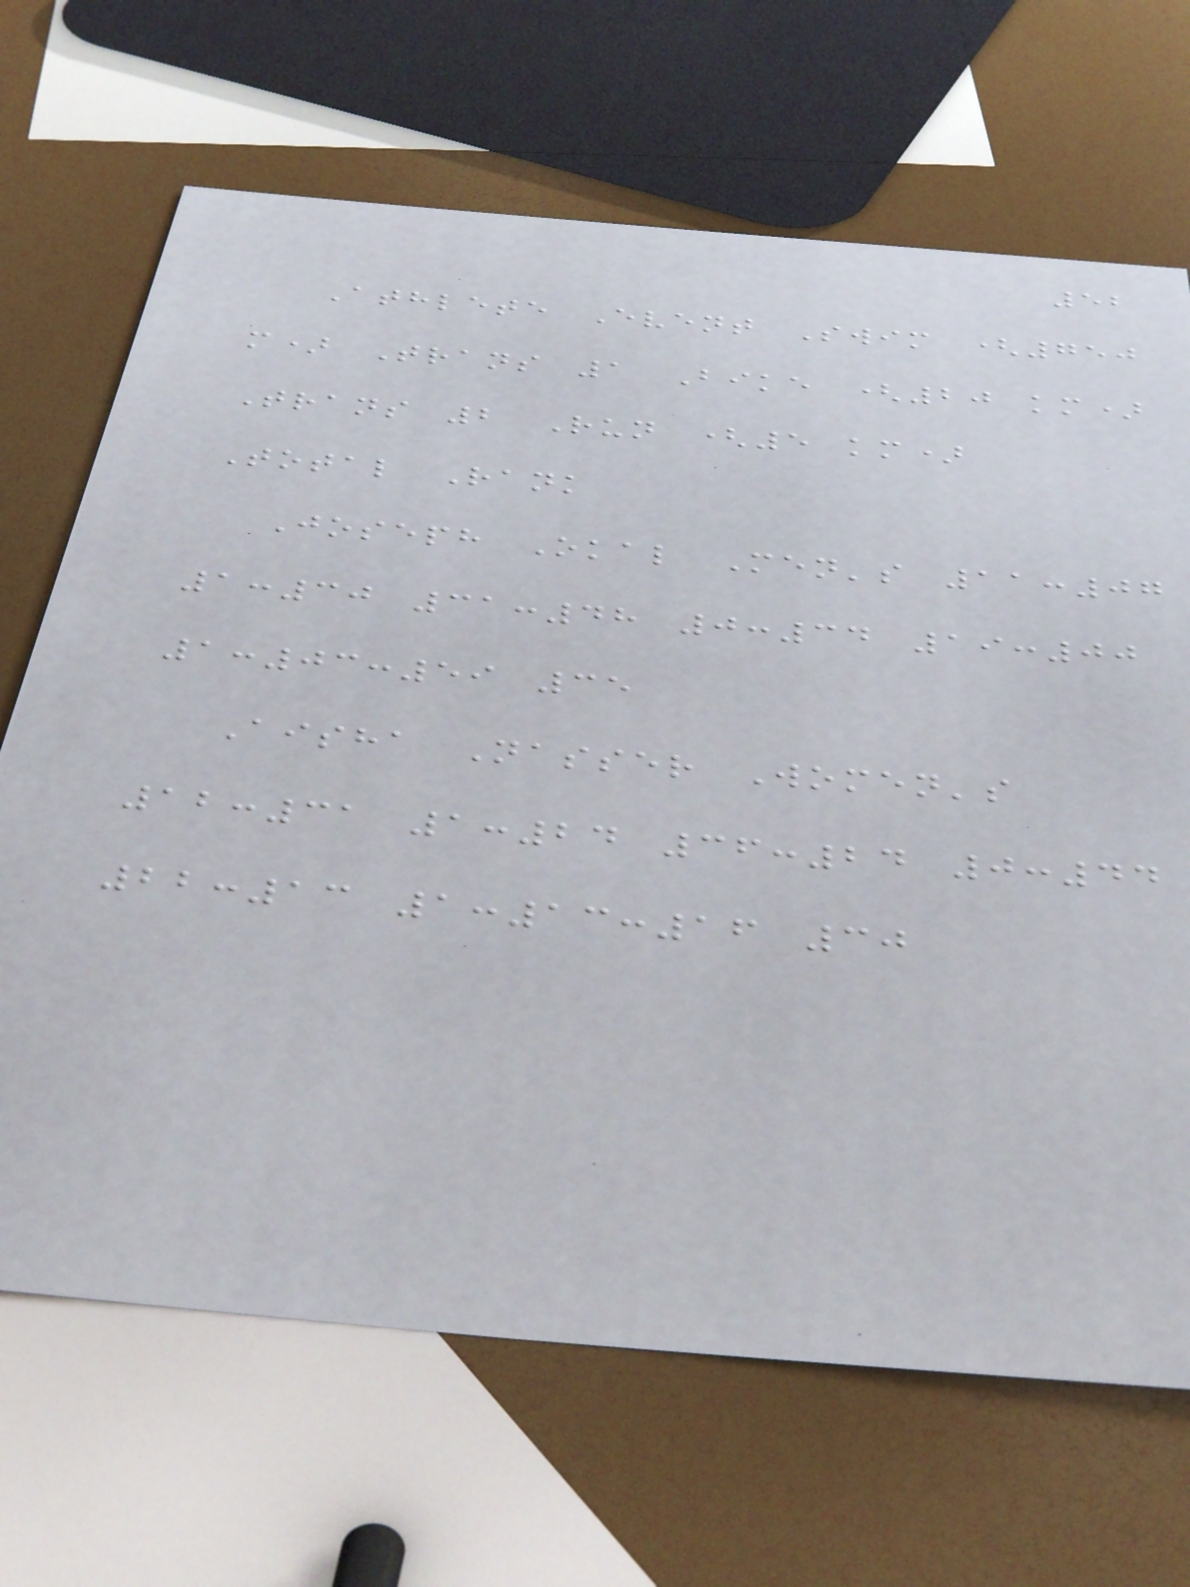52
Athlete Event Swim (750
m) Trans 1 Bike (20 km)
Trans 2 Run (5 km)
Total Rank
Joseph Okal Men's 11:07
1:30 31:48 0:34 19:00
1:03:59 35
Aisha Nasser Women's
12:31 1:24 36:24 0:44
22:13 1:13:16 30
